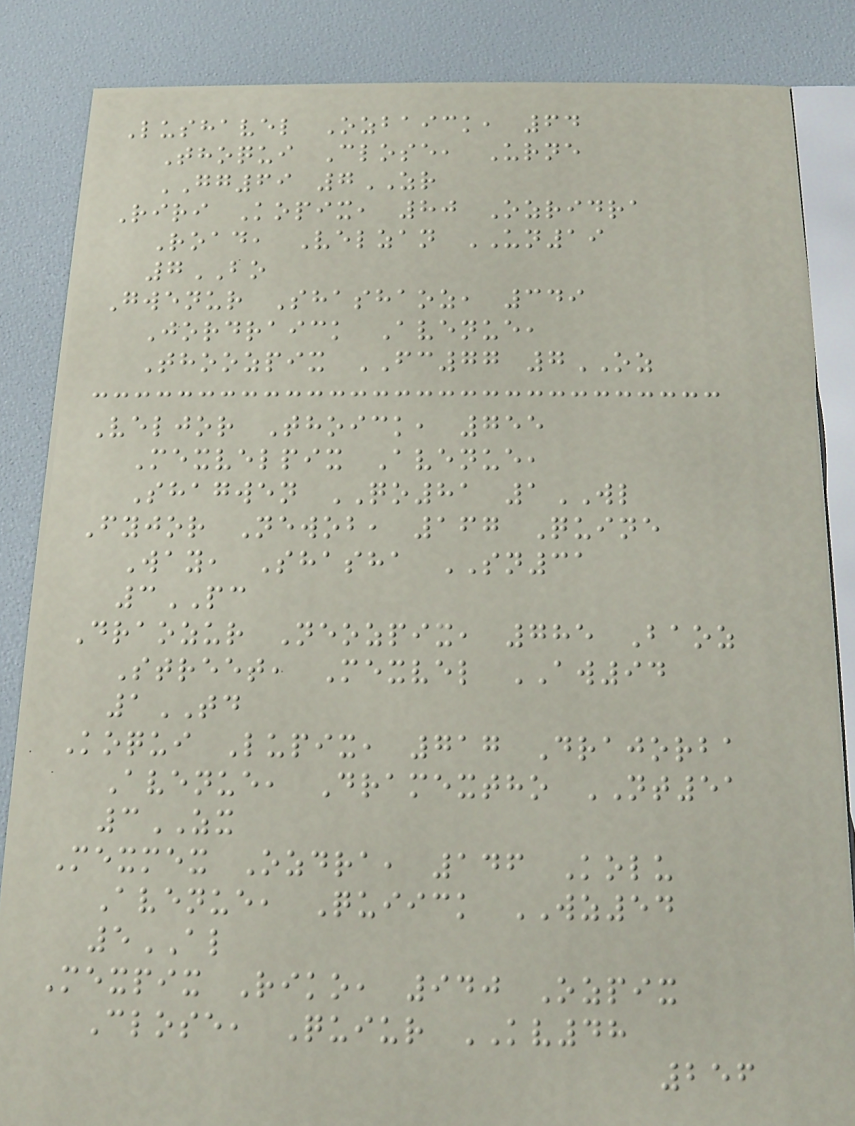Lushavel Ozbaick, 64
Thoqui Close, Urne
GG69 7ZR
Riri Kopix, 80 Ozridra
Road, Velzan UN19
7BO
Gwenur Shashaoz, 349
Jordraick Avenue,
Thoozpix FC77 7OZ
Veljor Thoick, 755
Mexvelpix Avenue,
Shagwen QO81 1WL
Fyjor Newob, 167 Quine
Way, Shasha SN31
3PC
Draozur Neozpix, 785 Baoz
Street, Mexvel AW94
1TD
Koqui Lupix, 717 Drajorba
Avenue, Dramextho NT51
3ZX
Mexmex Ozdra, 146 Kolu
Avenue, Quiick WZ54
5AL
Mexpix Riko, 940 Ozpix
Close, Quiur KV48
256
